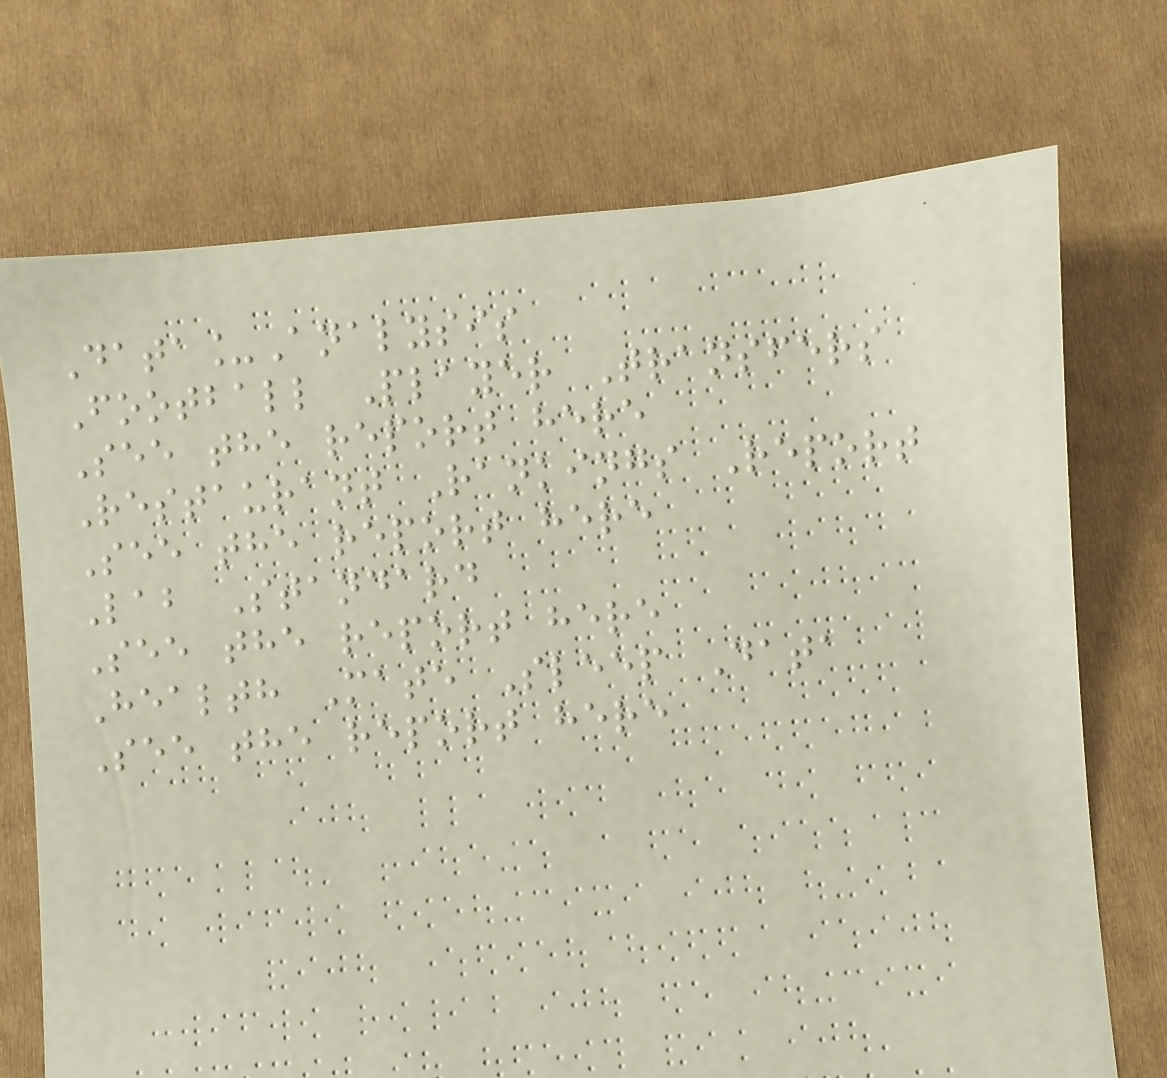Data_Analysis
Football Player Transfers
See the report here
Restaurant Rankings Report
See the report here
Lab Standard
See the report here
Health Mate Sleep Data
See the report here
